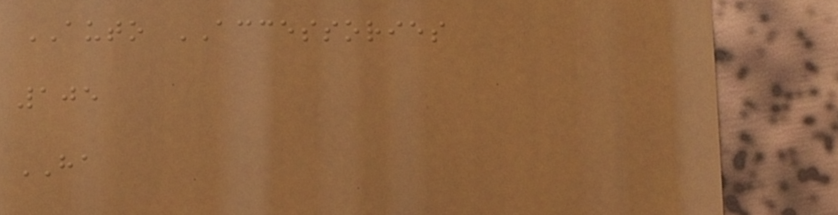AUTO ACCESSORIES
105
HA
